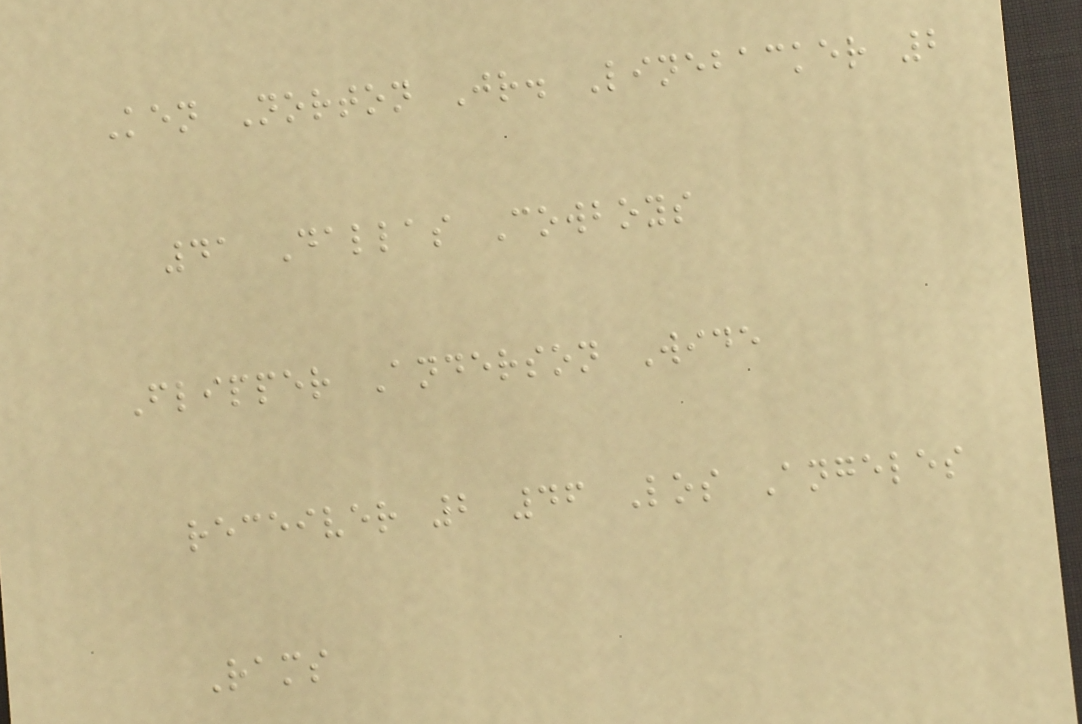Ken Norton Jr. Linebacker 2
41 Dallas Cowboys
Flipper Anderson Wide
receiver 2 46 Los Angeles
Rams
